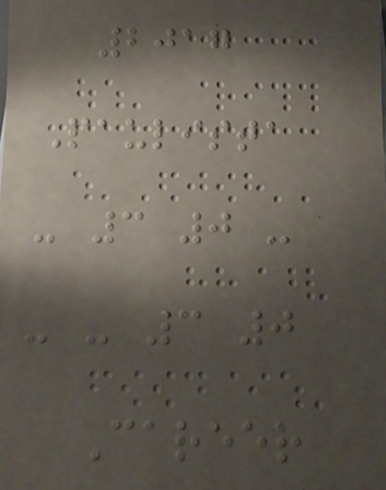2017
Paulista
- 3 0 -
- - 3 0
Career
